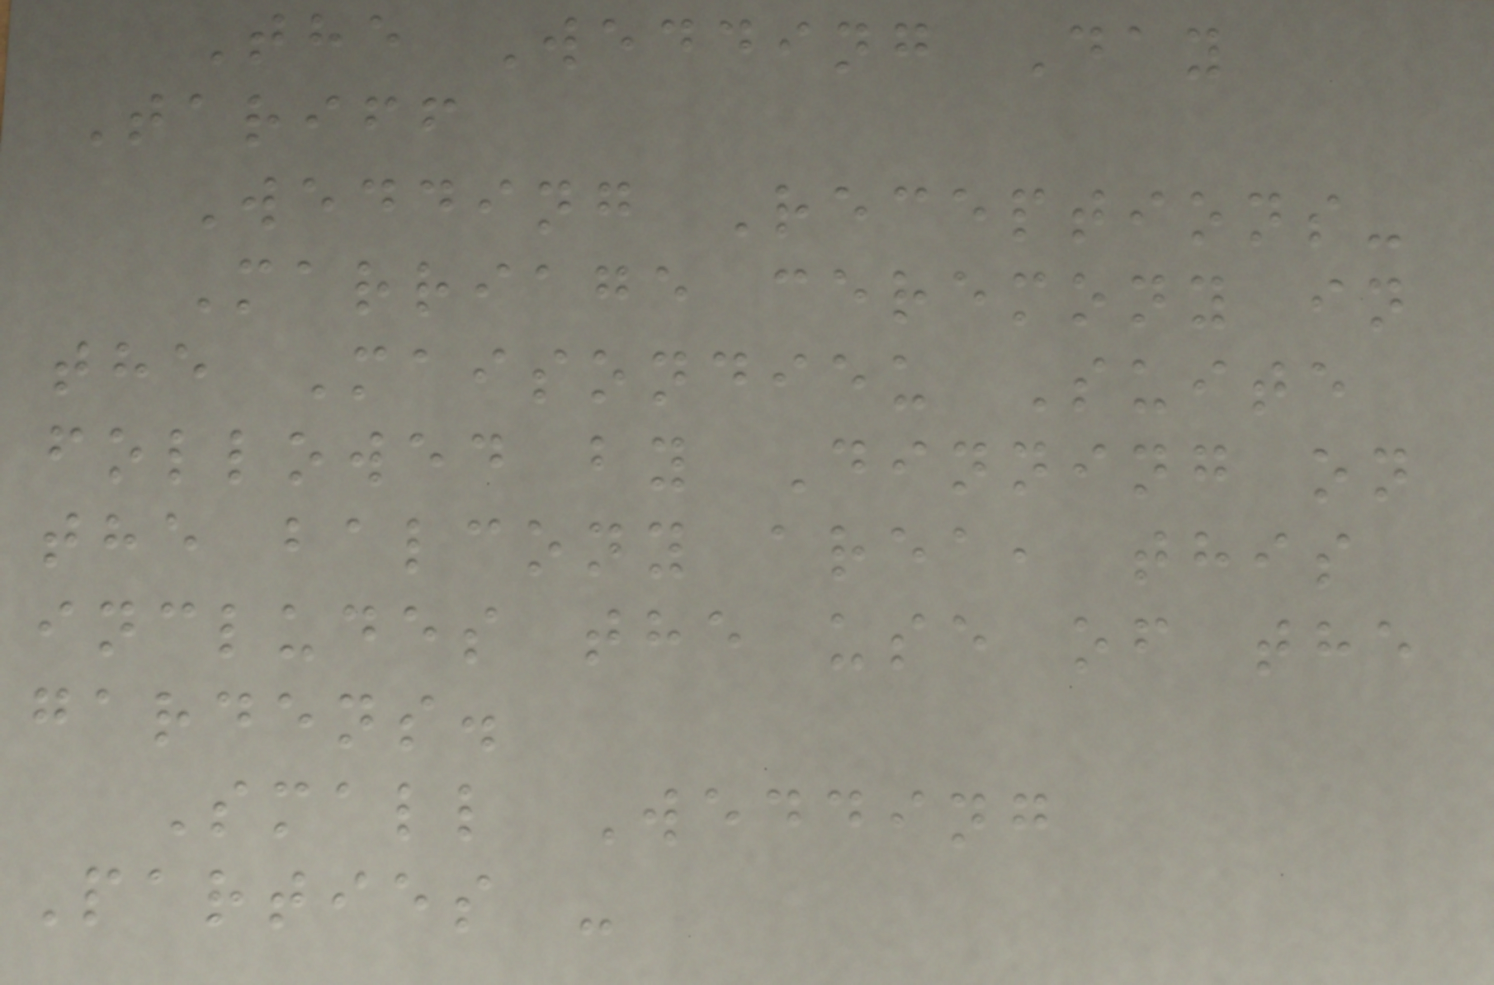The Wedding Day
Tariff
Wedding Receptions-
Marriage ceremony in
the Maisondieu Suite
followed by Dinning on
the balcony area, this
includes the use of the
gardens.
Small Wedding
Parties -
